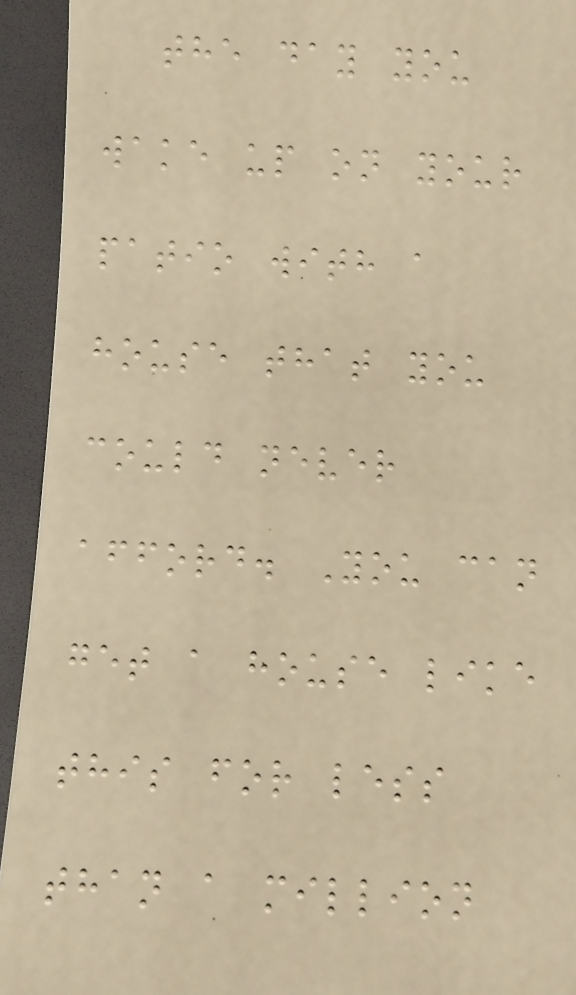the day you
wake up on your
patio with a
house that you
could never
afford. You can
get a house like
this for less
than a million
